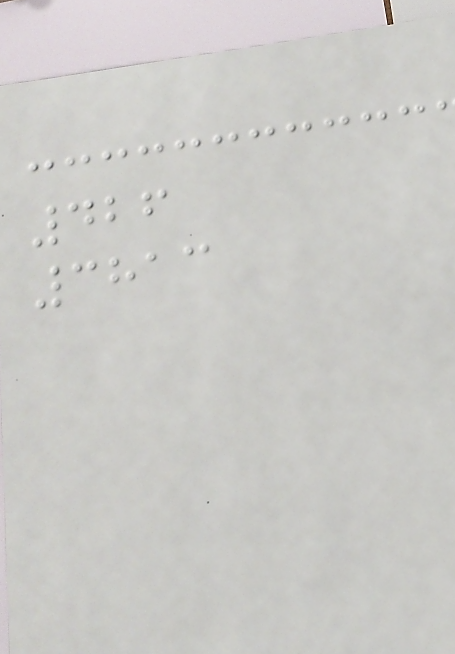426
3813
